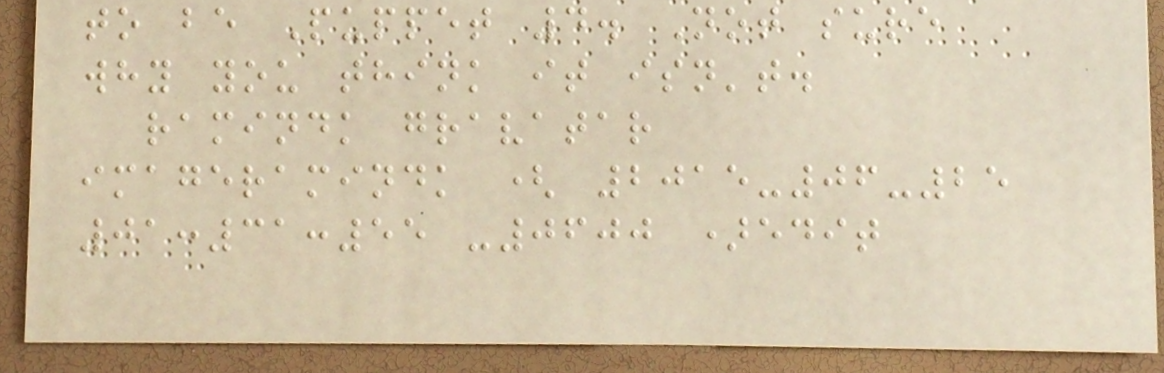to be Puppet 4. Not sure
why you think it isn't.
ramindk gravatar
imageramindk ( 2015-06-25
01:31:55 -0600 )edit
